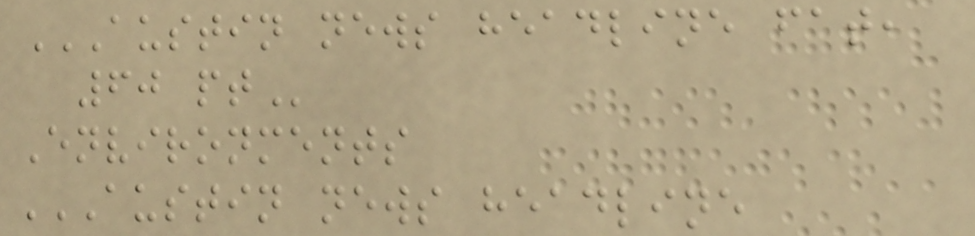AUSTIN NEWS HEADLINE FAT,
60 PT
Environments
AUSTIN NEWS HEADLINE
